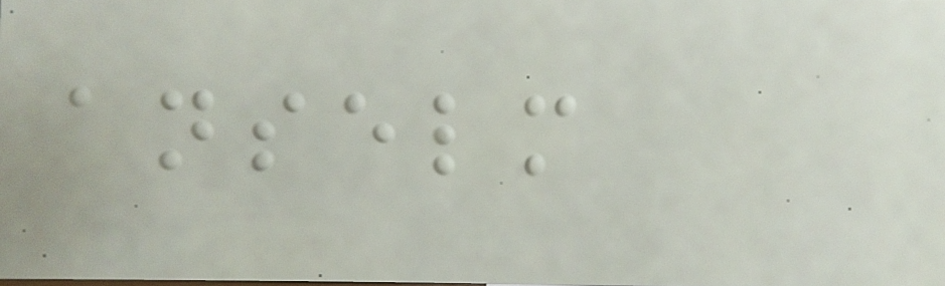anselm
